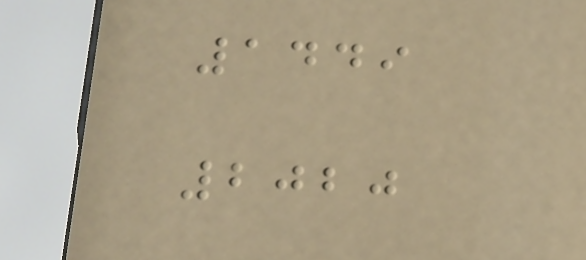1449
2020
